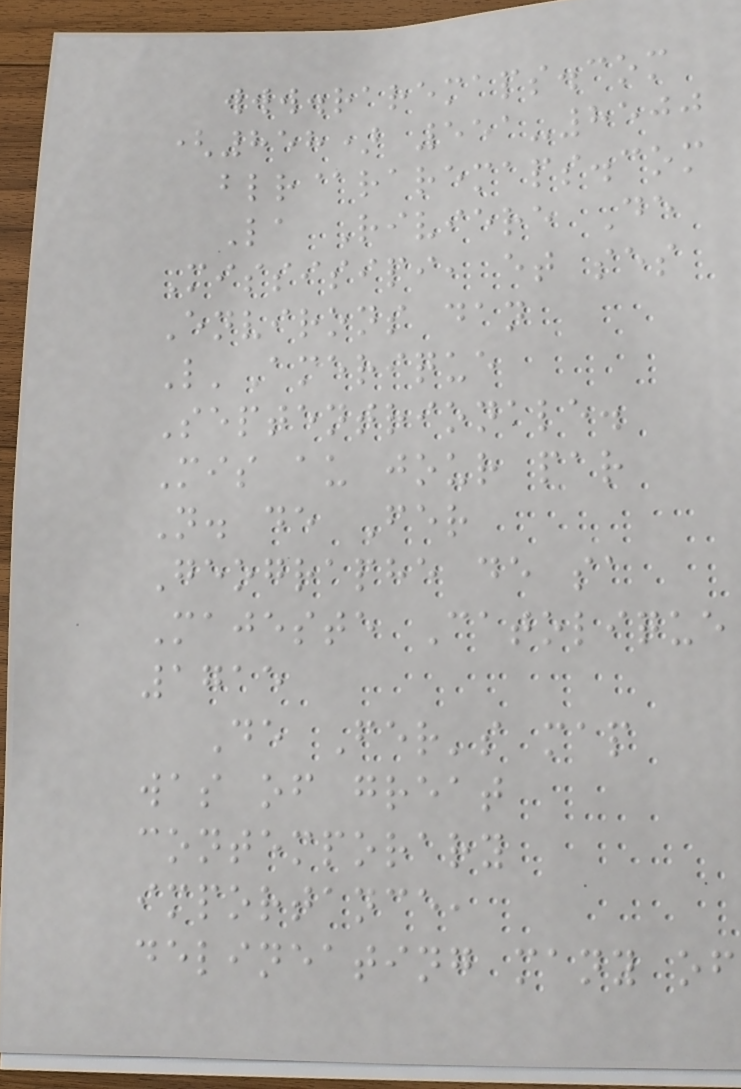www.raremaps.com
(858) 551-8500
blr@raremaps.com
La Riviere De
Missisipi, et ses
Environs dan
L'Amerique
Septentrionale.
Mis au jour par
N. de Fer
Geographe de sa
Majeste Catolique
1715
De Fer's map
was of great
contemporary
importance,
delineating many of
